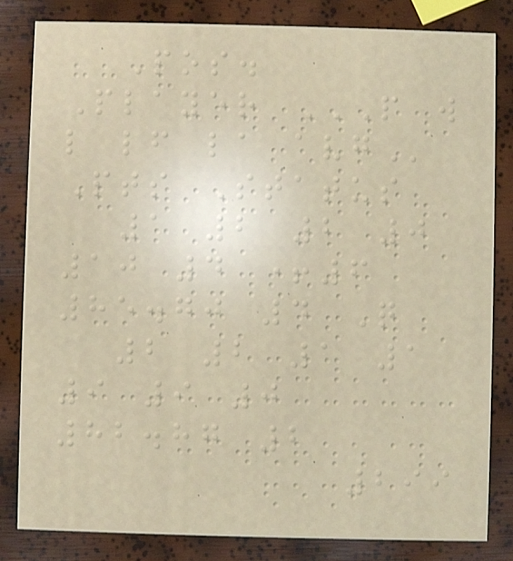Pos.
Player P W
L LF LA AVG
Pts Status
1 2 2 0
10 4 +6
85.70 4 Q
2 2 1 1
9 9 0
82.87 2
299
